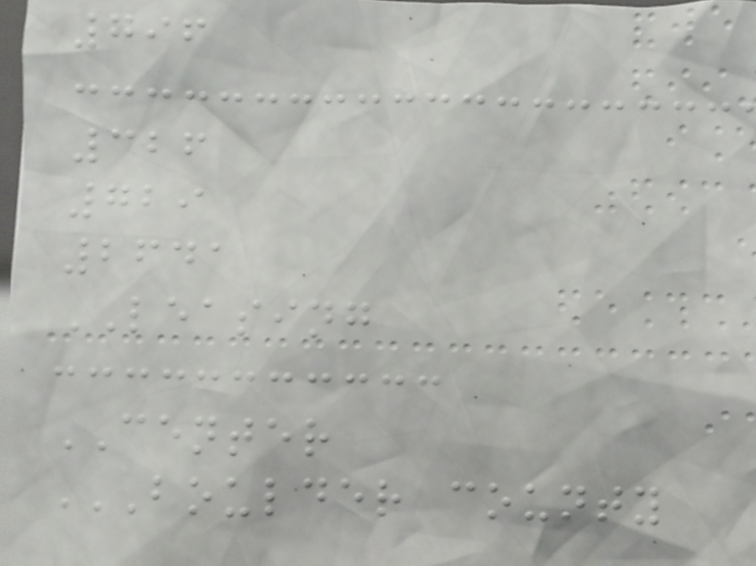796
326
729
2641
LEASING
CENTER
BOULDER COUNTY
